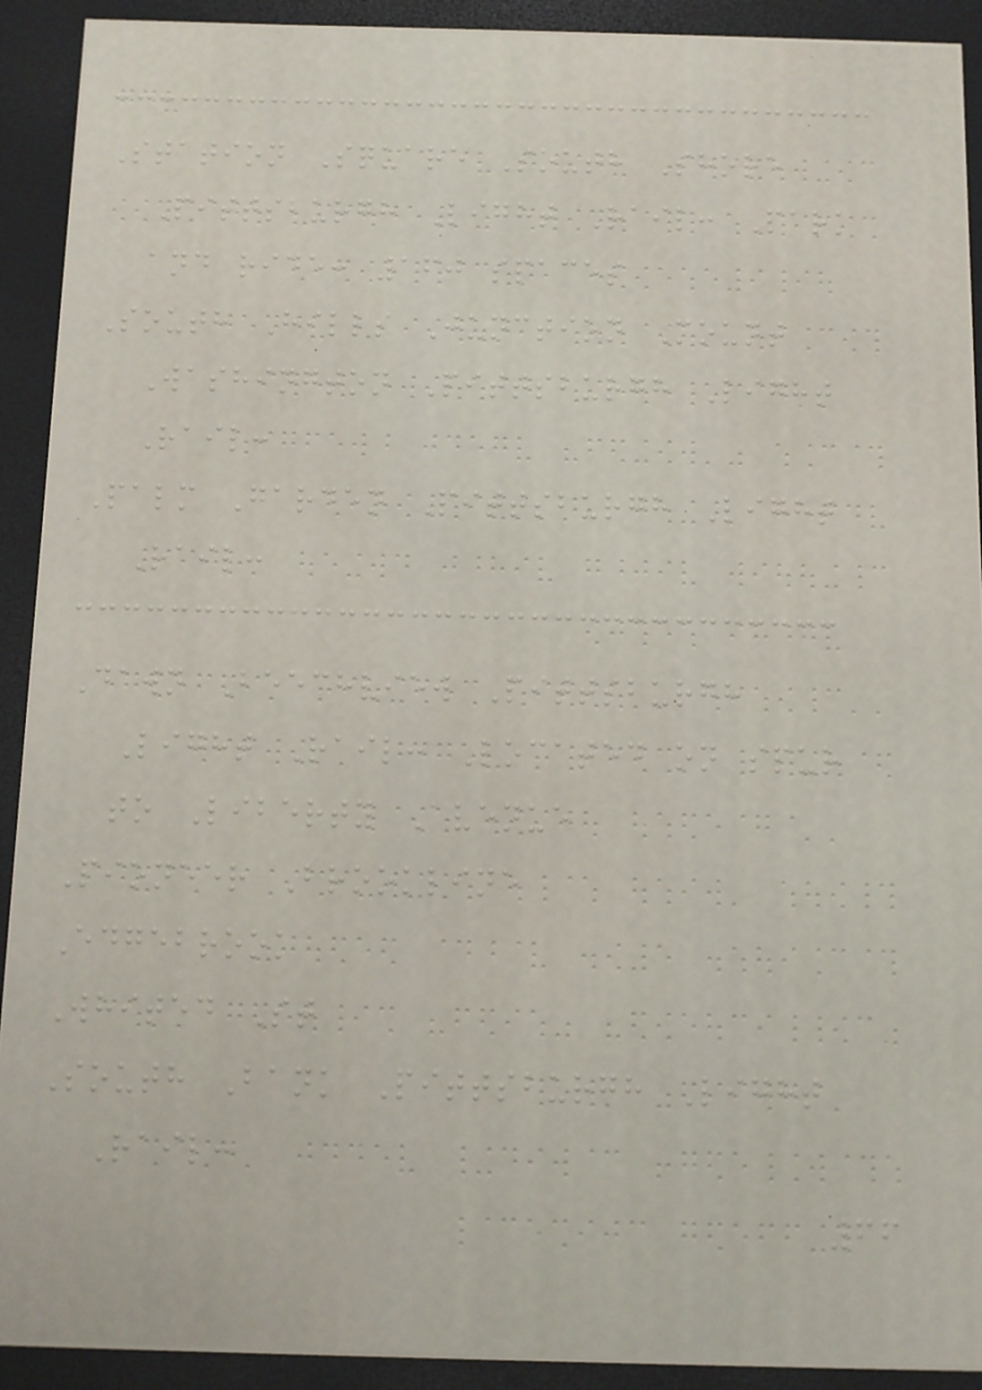Station Square South Shore
Pittsburgh Light Rail: Park
and ride: 160 spaces
South Hills Junction Mount
Washington Pittsburgh Light
Rail:
Palm Garden Pittsburgh Light
Rail:
Dawn Beechview Pittsburgh
Light Rail: Located on spur
to Liberty Avenue
Pioneer Brookline
Edgebrook
Whited St
South Bank Pittsburgh Light
Rail:
66
